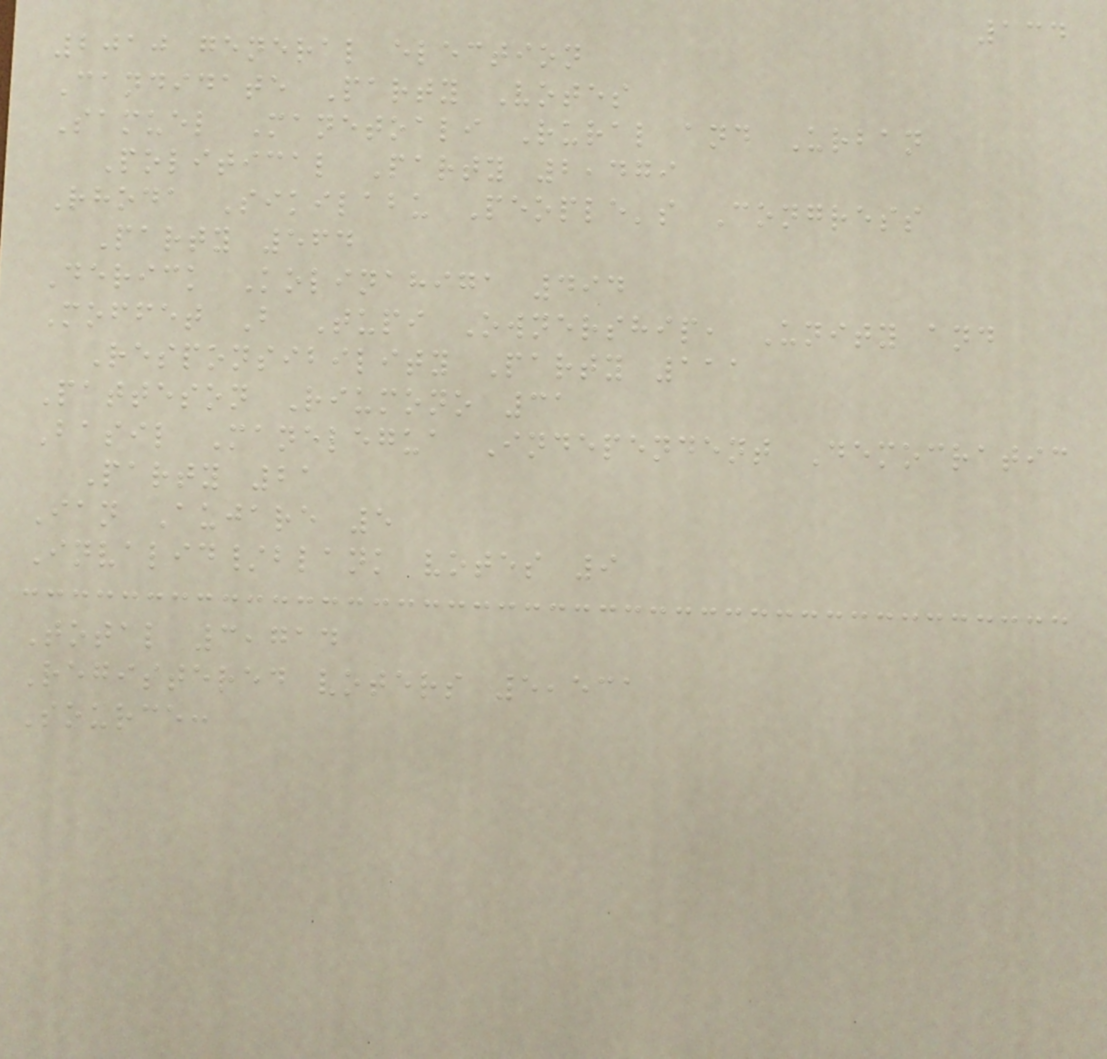134
2010 general election
Candidate Party Votes
Samuel Manetoali Rural and Urban
Political Party 2,479
Rhoda Sikilabu People's Congress
Party 564
Derick Kolinahiga 494
Moffet B Tupi Ownership, Unity and
Responsibility Party 111
Patteson Riumono 31
Basil Manelegua Independent Democratic
Party 21
Ian Aujare 5
Invalid/blank votes 9
Total 3,714
Registered voters 5,531
Source:
